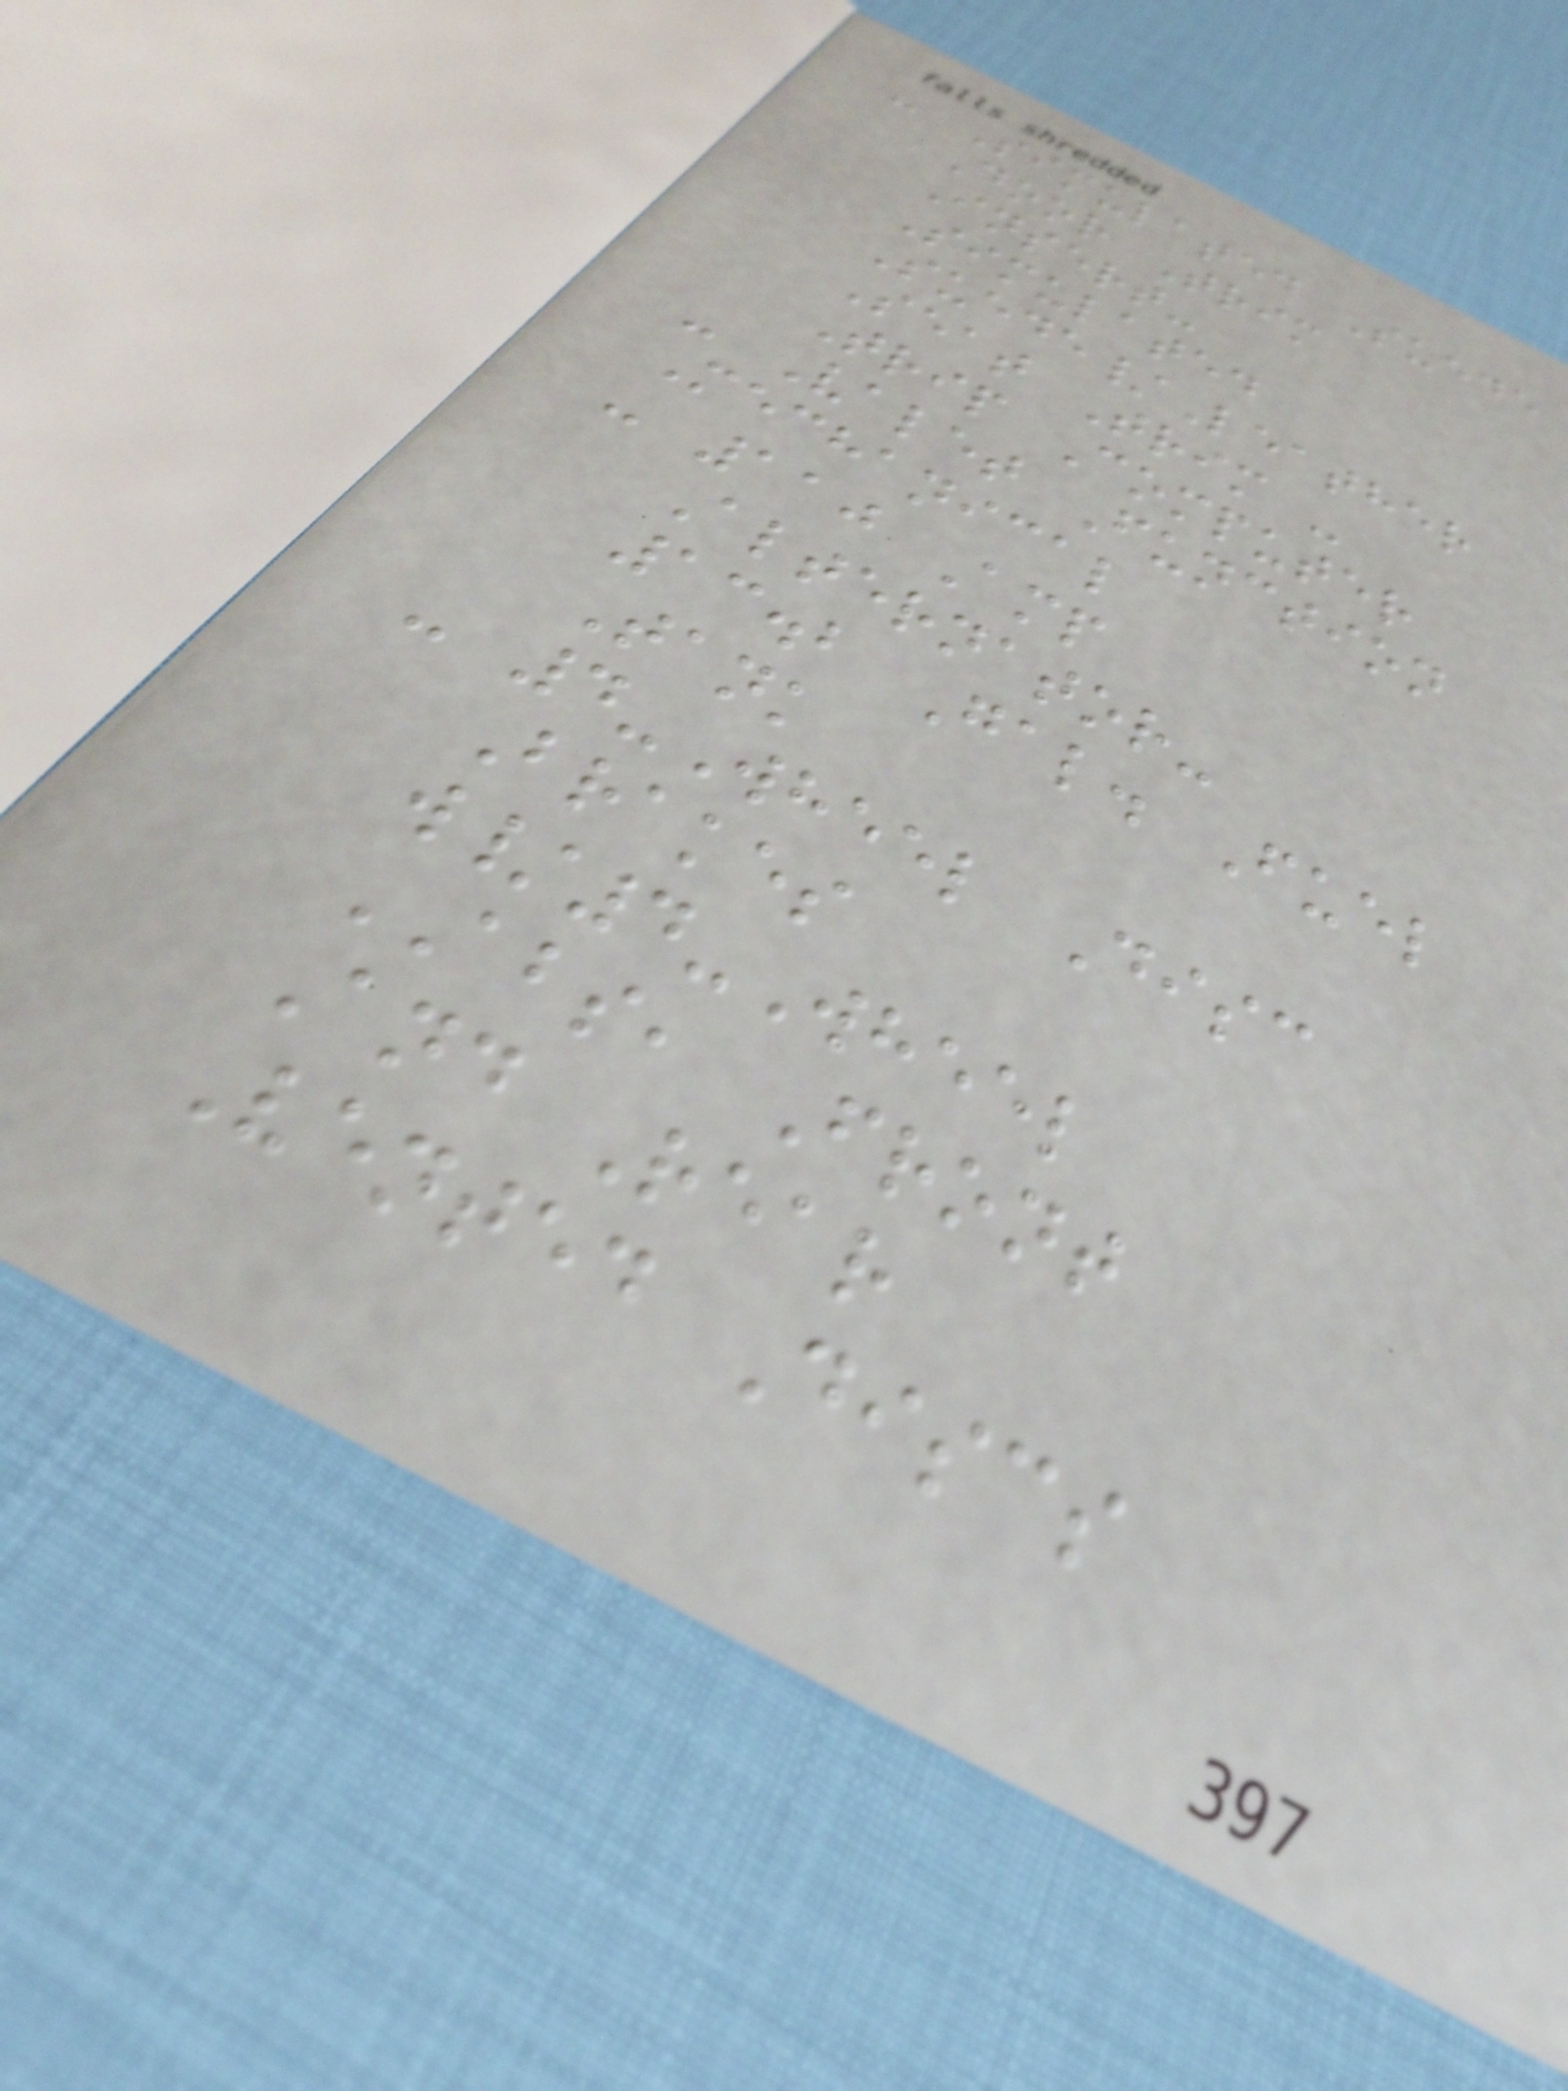- Simulated Suede
Door Trim
Insert-
Simulated
Suede/Leather
Seat Trim -
Trip Computer
- Valet Function
Mechanical
- 110 Amp
Alternator-
13.2 Gal. Fuel
Tank
- 4-Wheel Disc
Brakes
w/4-Wheel
ABS, Front
And Rear
Vented Discs
